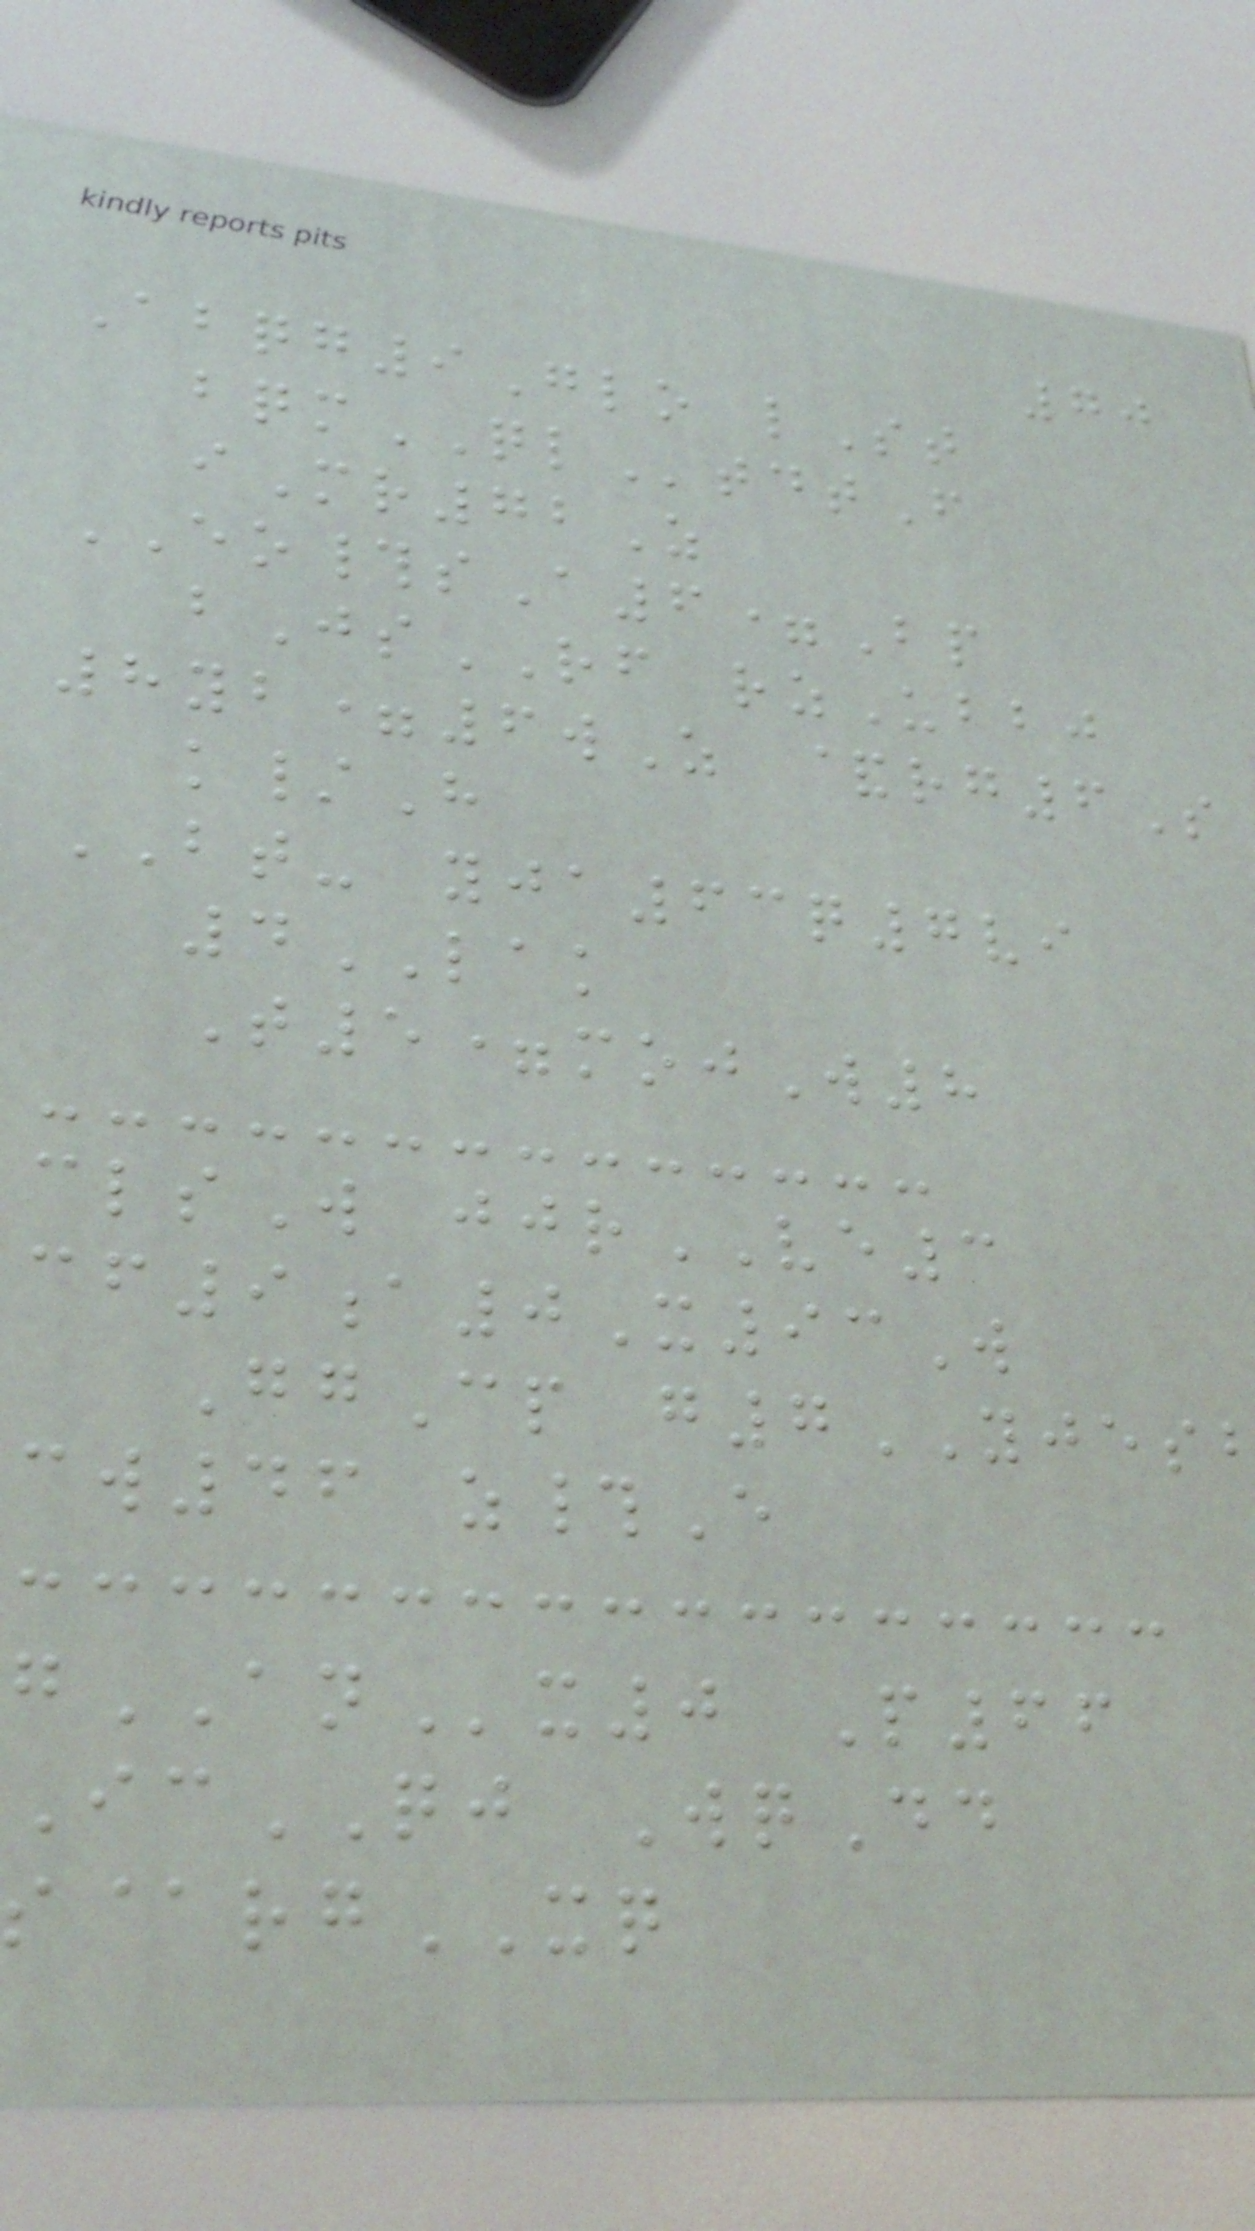70
Abqg9Glo lSt
bqmQLtdtF
iMr72Z
EO#sA6=Bp
bJsRF rzUbbj
8yb=6wZ &rg6S
k/H
BT- yja63q7vi
4LAK
T5=mojW8
clsW jjrVE3
cf9a0X93W
GgCp g7YJES
cw46 z#E
gANx0 P66
IcQJ WqDd
s@rgXQ
